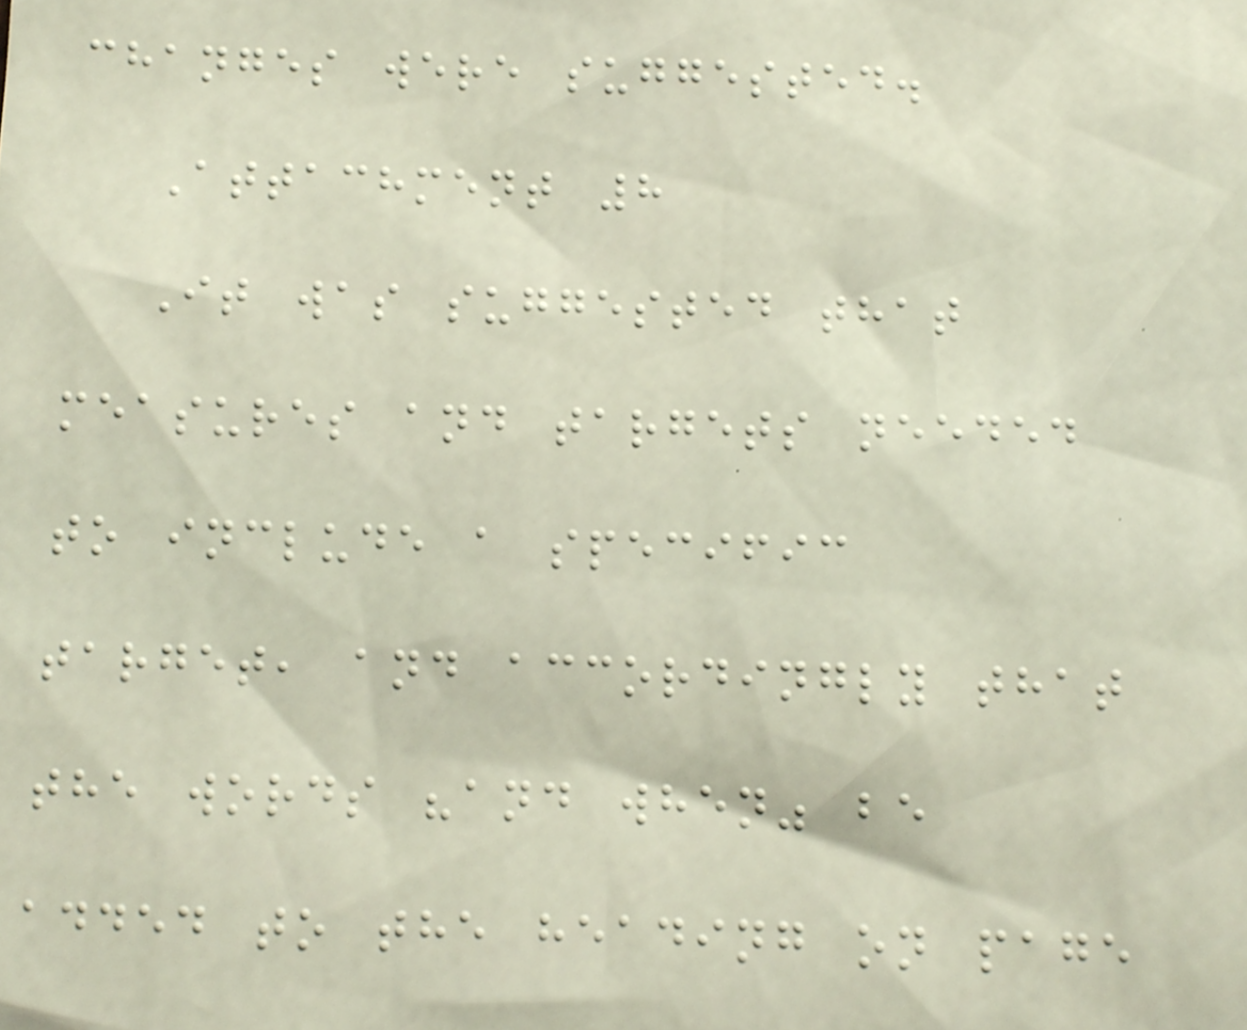changes were suggested.
Attachment 8
It was suggested that
measures and targets needed
to include a specific
target, and accordingly that
the words "and when" be
added to the heading on page
